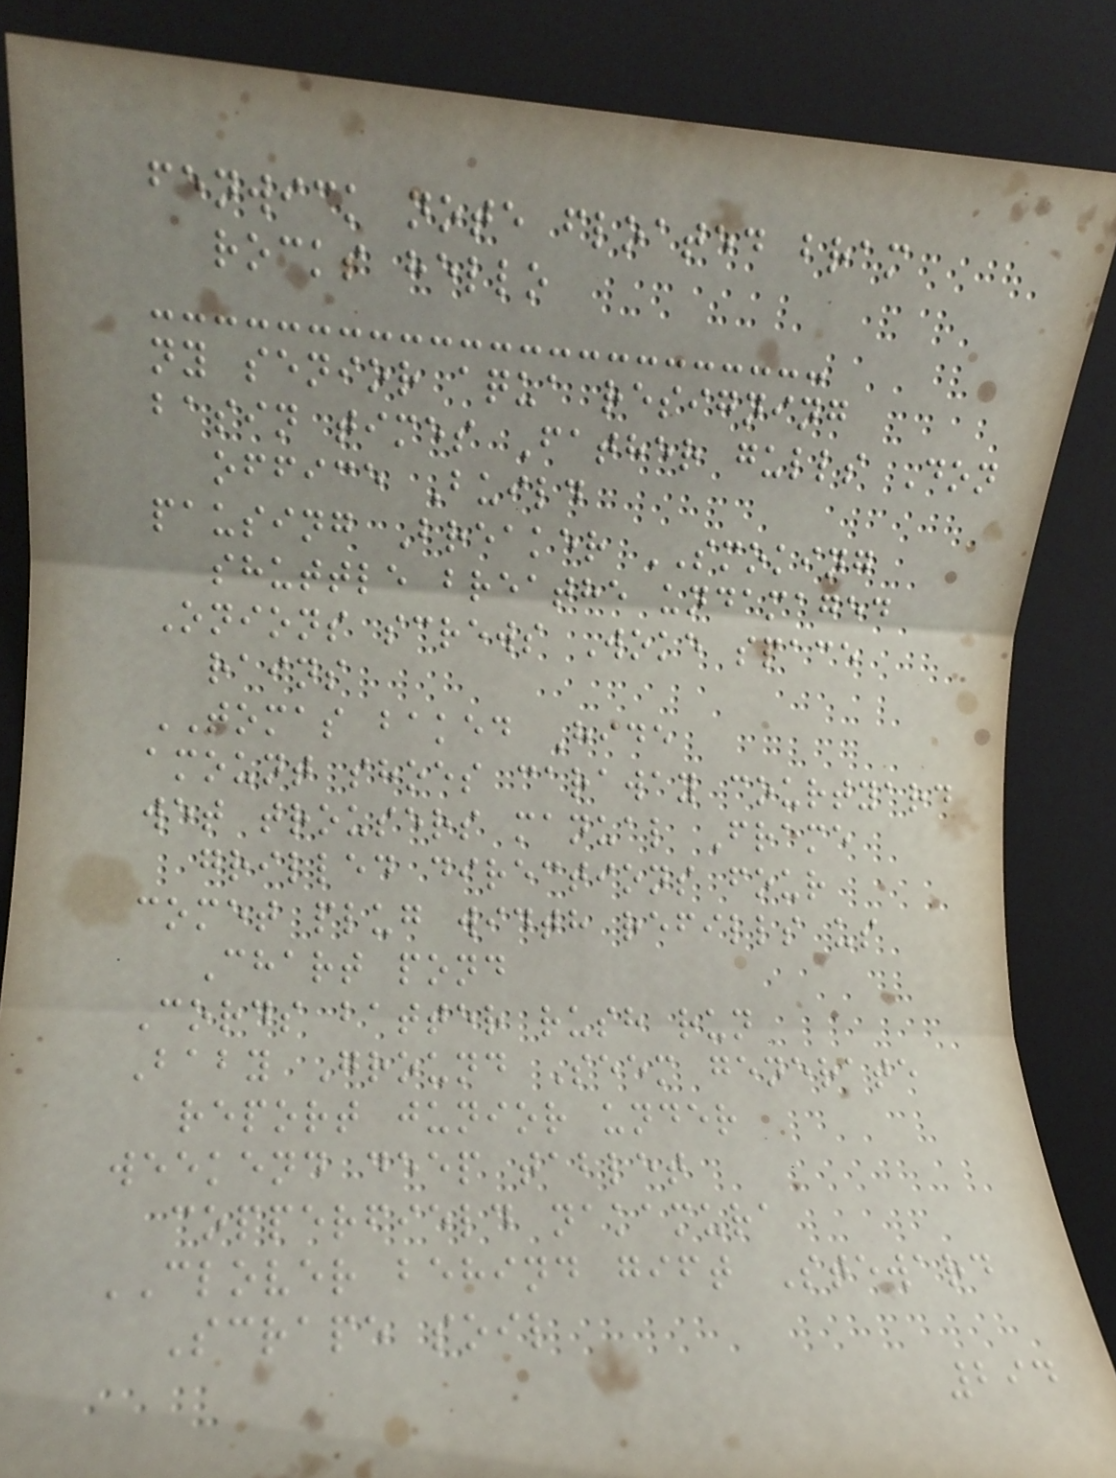fenwick note floated bram
rocks hello
ny senior aqua resigning
basin times Father gulls Don
office Build
pausing Breaker SMOKING
shuttle breathe undamaged
Onions screws Woke space
rains
TOMAS baked Hide
amount shoes caraway courtyard
wet trousers manual Frame
grilled directions four
comet plug width refills us
Chart pond
Cords batter rush run
Baby Ground Seem generate
report junior under
weekend deep tablet
copperfield nakamura
CLOVER behind gift Steward
Scrape soil
294
